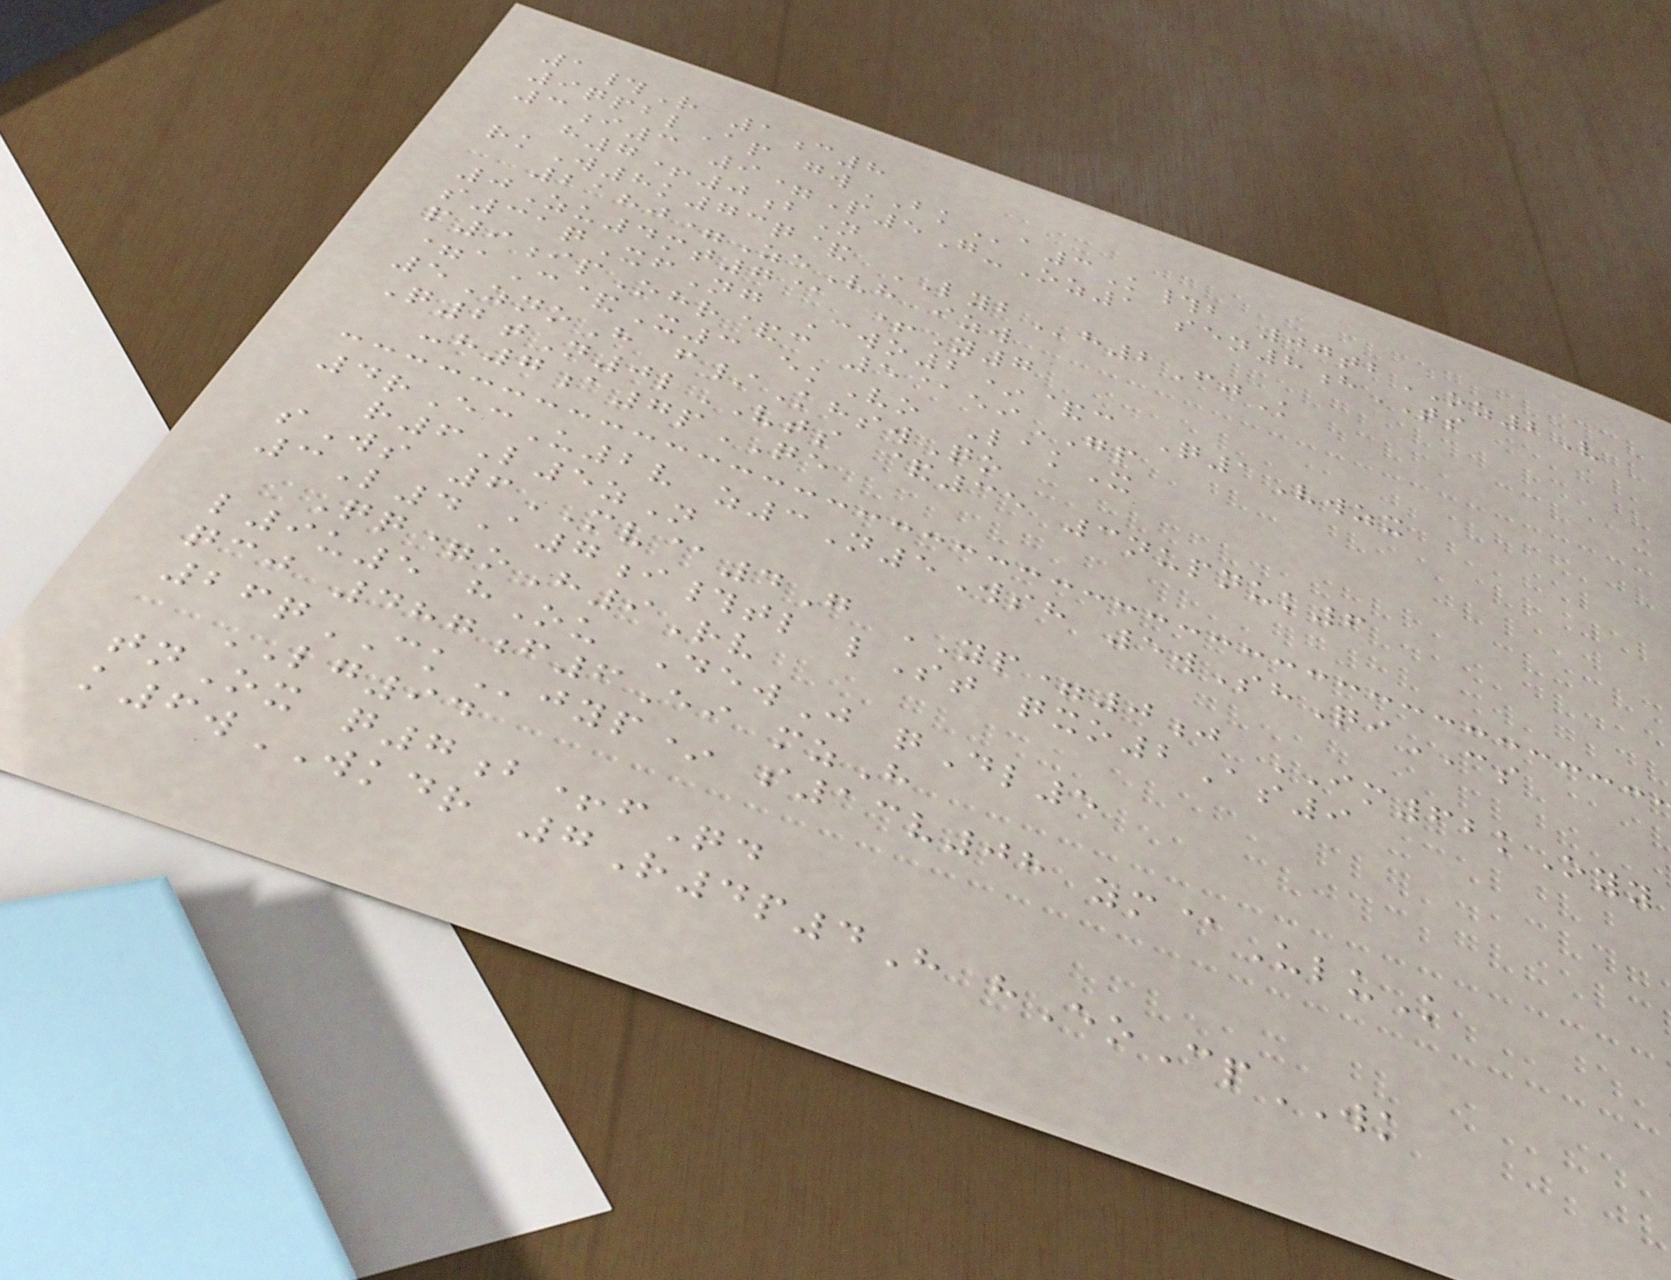1#R 1c8
9qpblAp gwBKa3K#b 07tbOZ2V
3i3 9=P5G-Oz1 sen8hTS
h7+0bN
rkW8k73q& LYBh2FjK
2180=ZeVh izw
0Zu4mt7@ +Y7
s31qXfNg Cwo2*&c Q1Vwzx
p9ipOhr&c 5@eiGP
=aC&X3 ekVo LakX
5ZnoH f/KhswQo
Q2tN0lVTS &35 3nupnuk6
-h7a7pQE
4rEcU2v z3N5Wsh 5wShQiCS
r6L5zN
sWs 6MV@4G YP=0j IM62kOyy
3L4A7i#tl lSt qxo2As9
Qq=oH9Rv
l9u5 hOu DewJ qDl5
qcj 487f6Ei mzH
26qCKjyp* s13v08 ym@UluK
LG94
tnOx q7b+fQd
k6wWKDR 7R4p4H hEoCpWK
